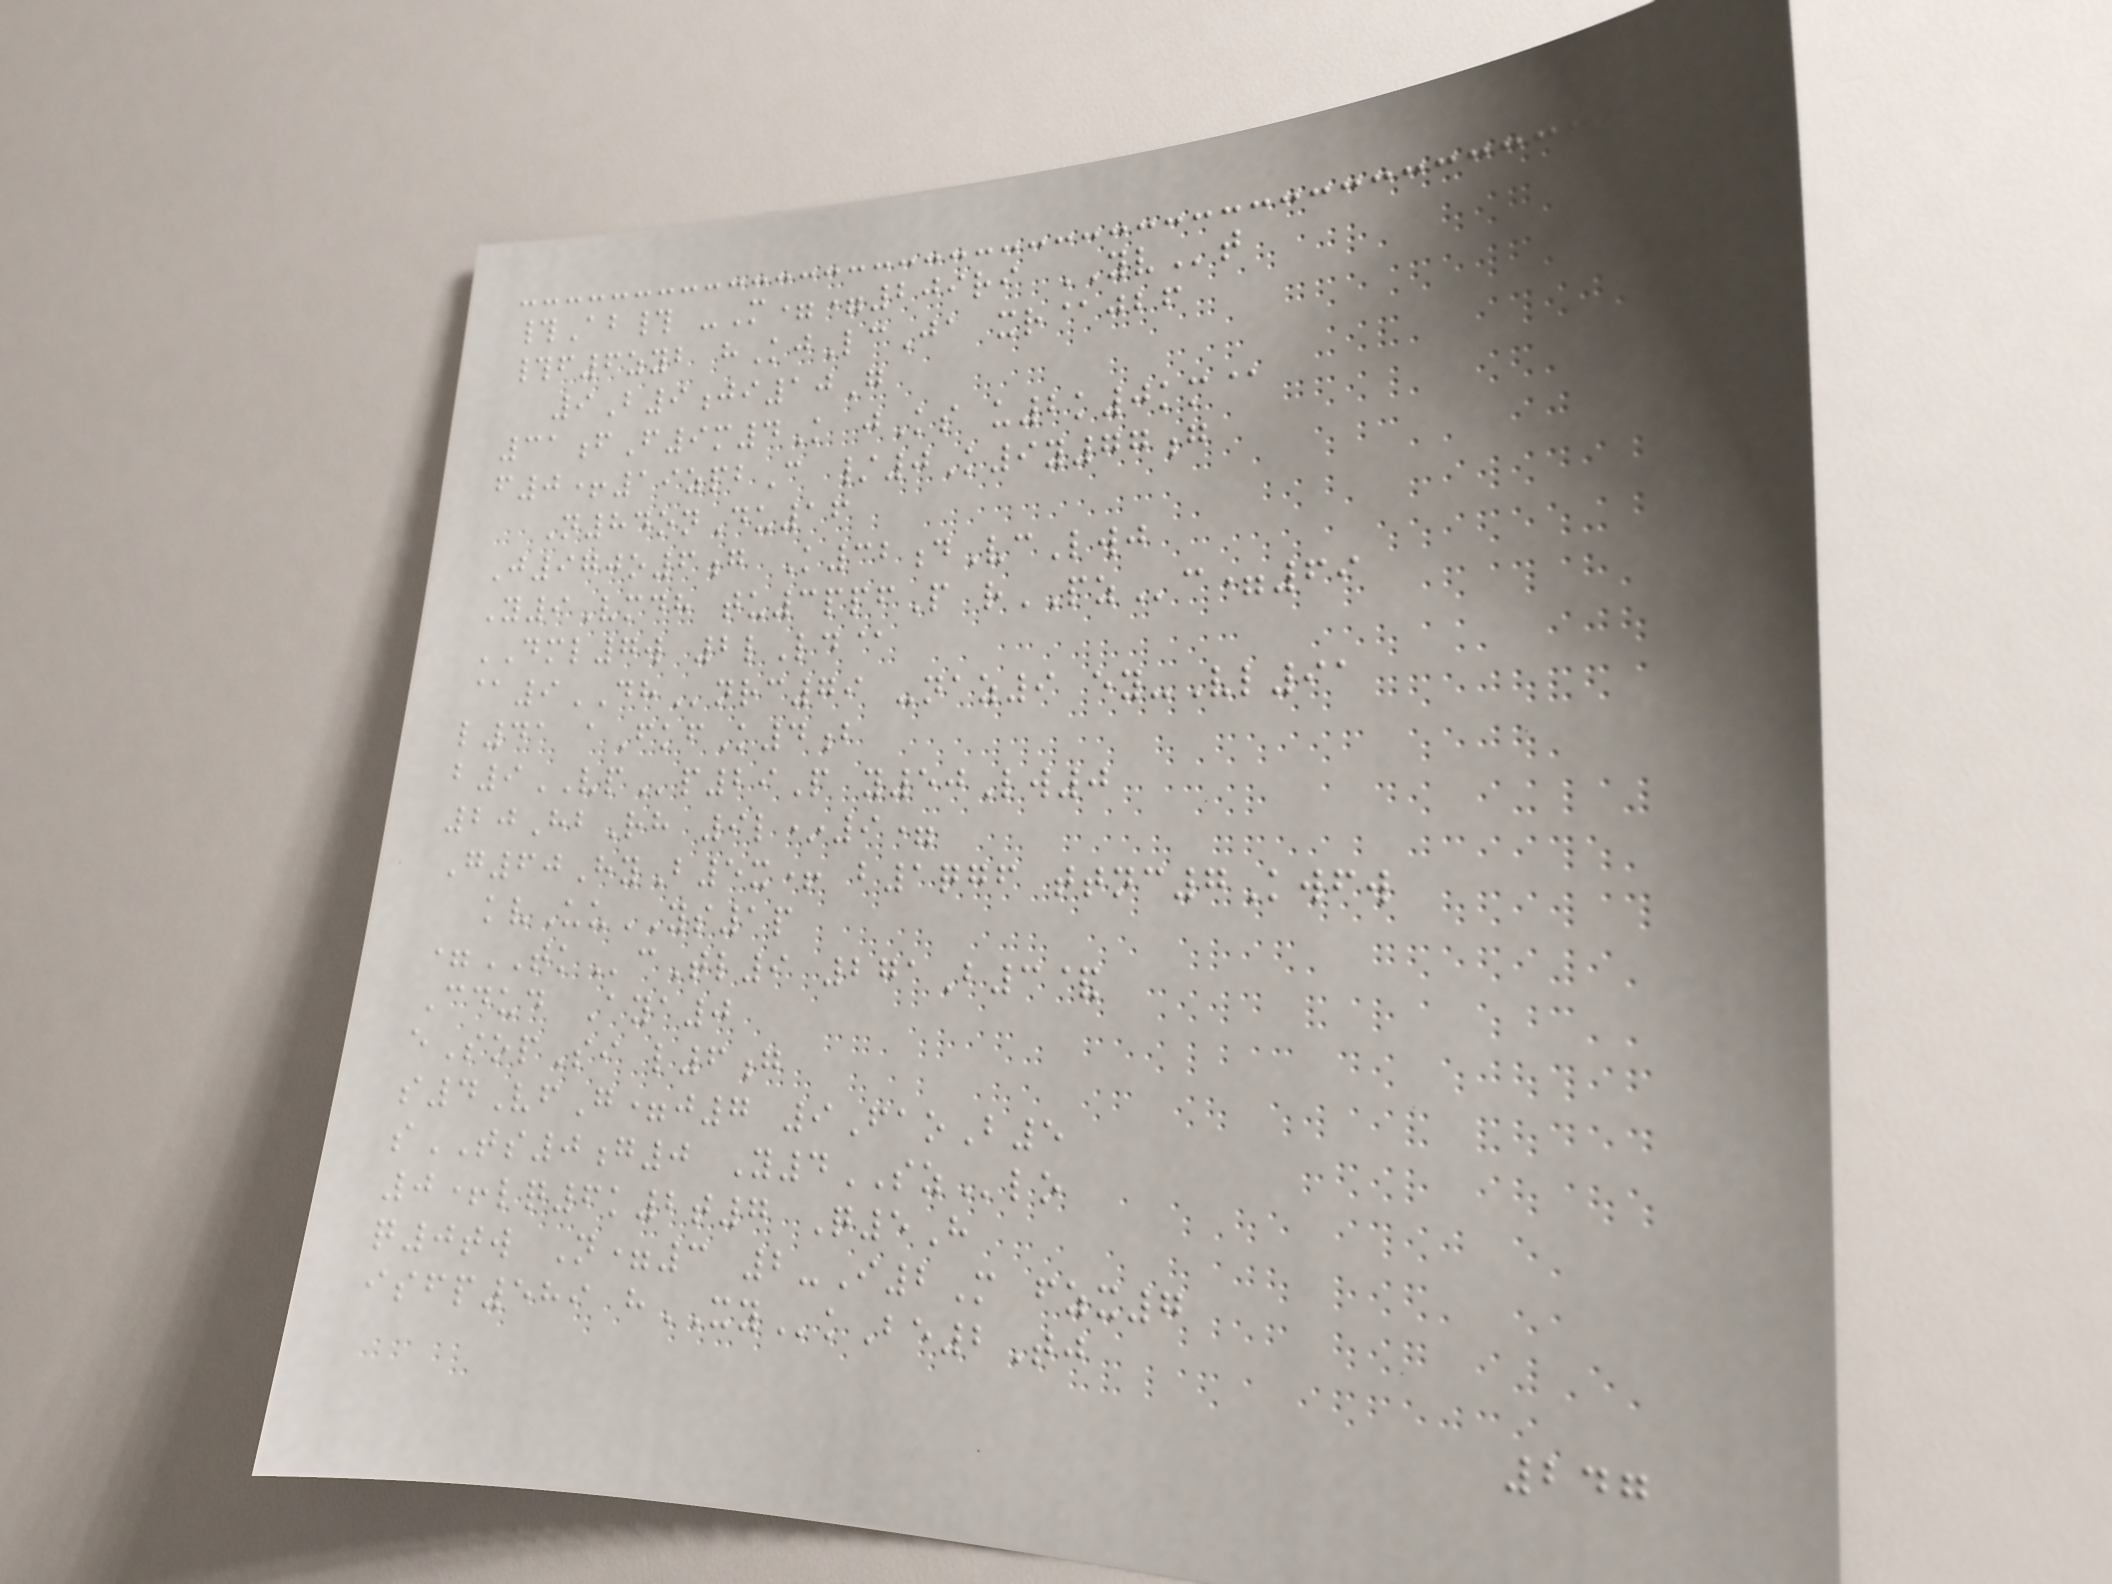#Ab# -M==209ri YVt
#f6zyb hKjLcJa xr@jbf
9B9ji10G
31fF9m4K jKs u2k0km@
f0+19zpbC /0K9y77g
N84onDu16
J970o6g K32dVcLwj
Y9Vmdh tu3ppfP rPZc=69
DML7w 2lLd@
@9DHnrc79 -naz9 ey-Vl91
l41 aFkfK4b
b9VPp29P y50Lw0
20HbRh 9l*9=
G60HyB5x+ b1qgf ttnc7Kwfw
kvUuYS1p
=TKcTl9 271B3&
Cdud Aya0
eSopSi l6g
s4VfG=j7 9FaoB5
sTS0g0 Y4SZlo
0+lq6k2t7 Q5H
q0tw N=3 2-I2M fzx7
isfp589 hXYkBe2Tj
247
